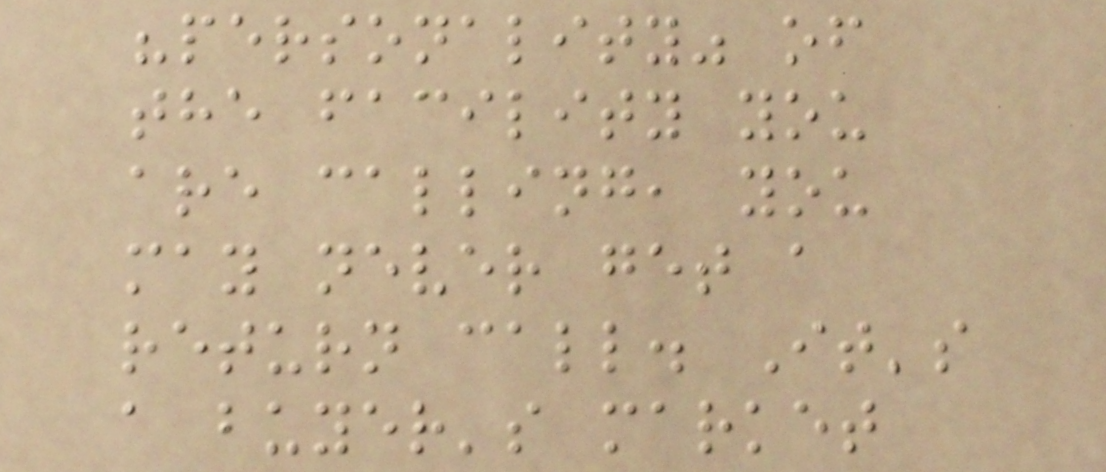"personality" of
the facility you
are calling, you
may never get a
return call. It's
a buyer's market
